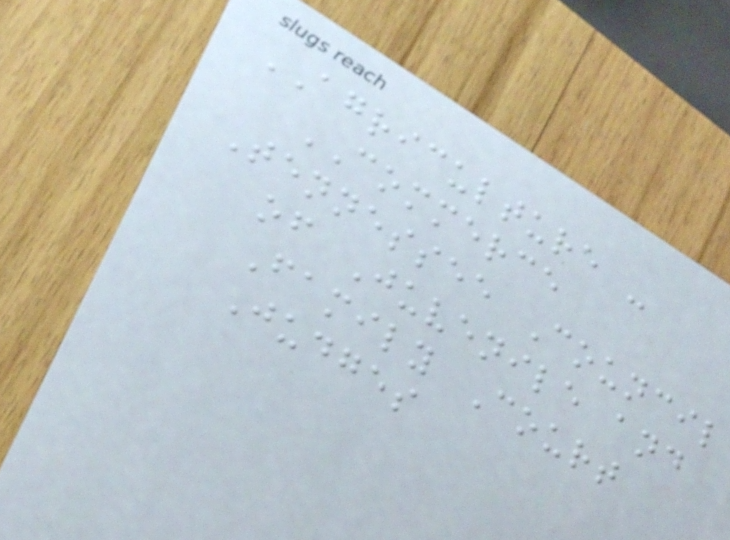AGRICULTURE -
COMMERCE
Tennessee Council
of Juvenile and
Family Court
Judges
